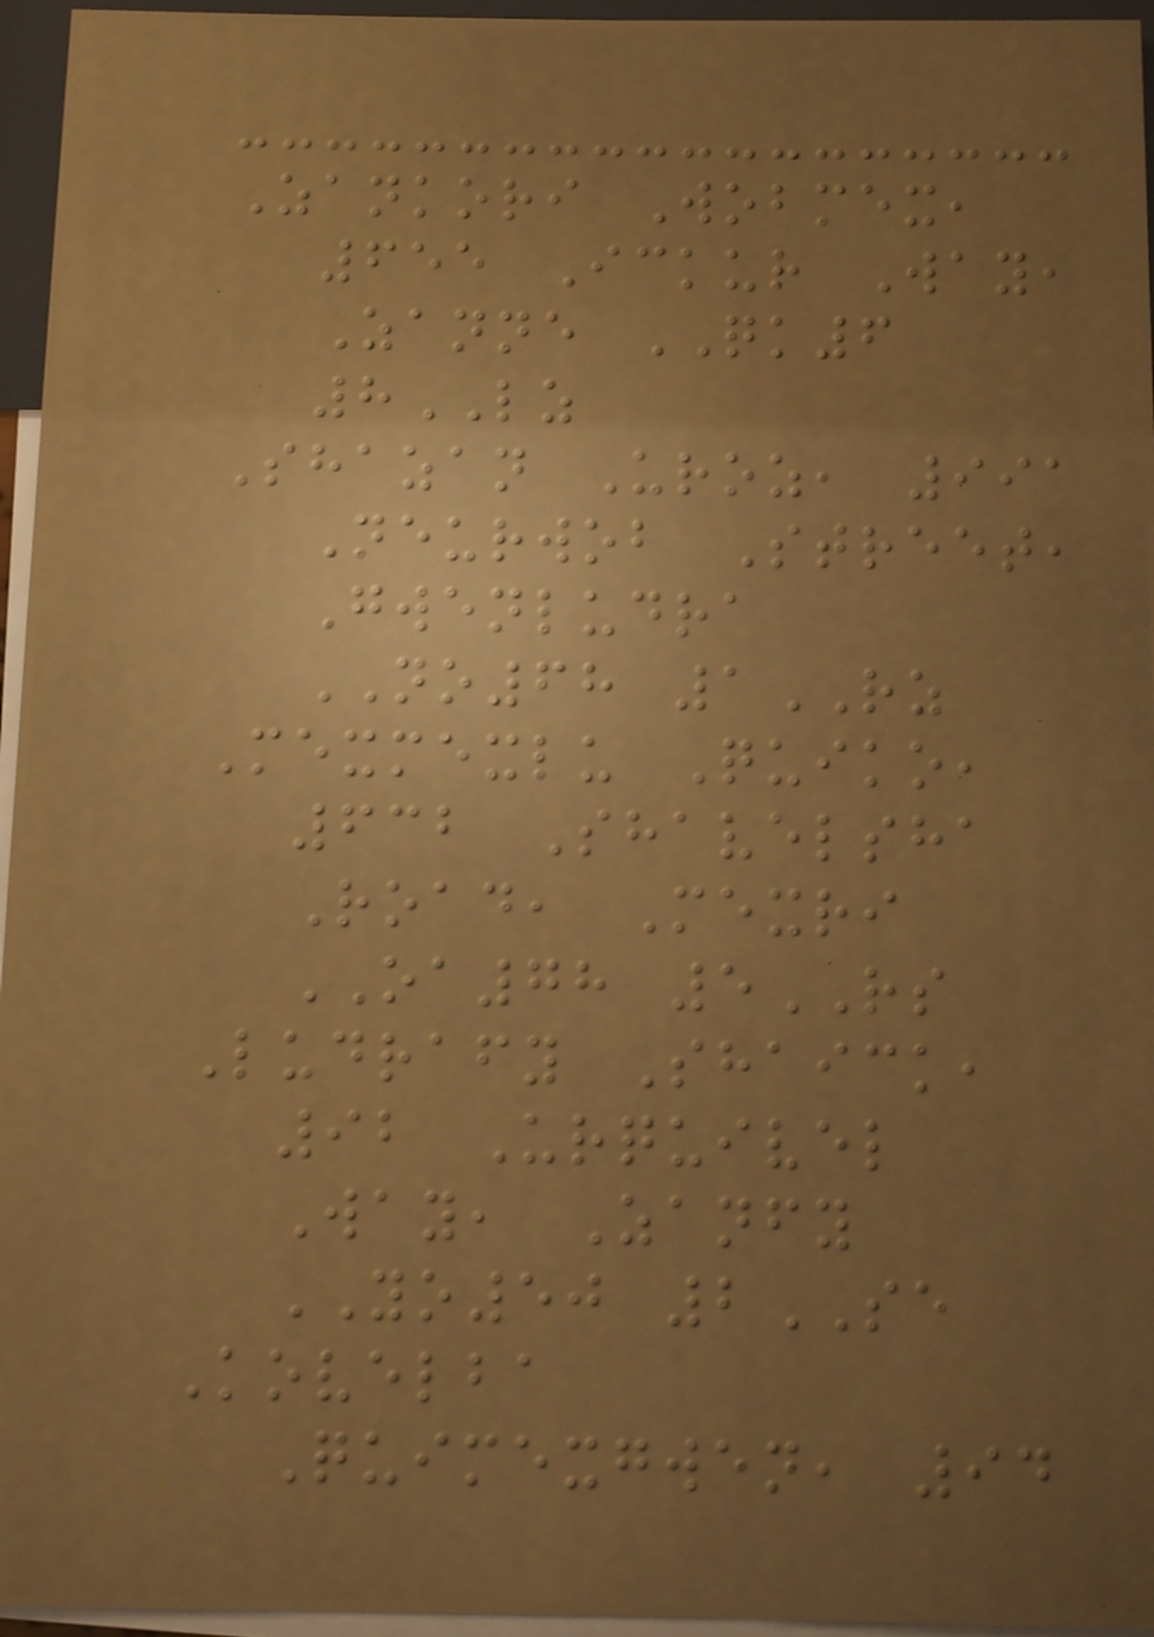Zankori Wobmex,
655 Ickur Way,
Zanne QK6
8LZ
Shazan Uroz, 991
Neurwob Street,
Gwenludra
NO68 1RZ
Mexmexlu Quiko,
632 Shavelsha
Road, Mexri
OA78 5RS
Ludrafy Shaick,
92 Urquivel
Way, Zanfy
YO50 2SE
Kovelba
Quimexgwen, 94
